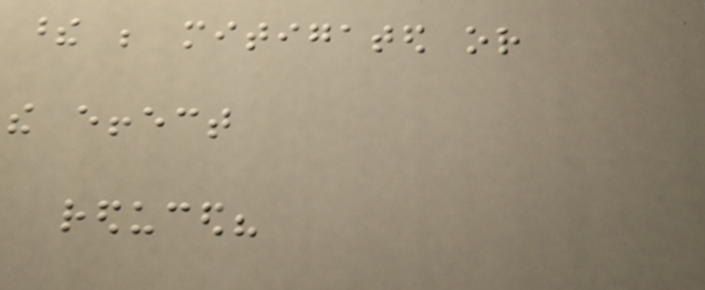these be mitigated or
the effect
reduced?
